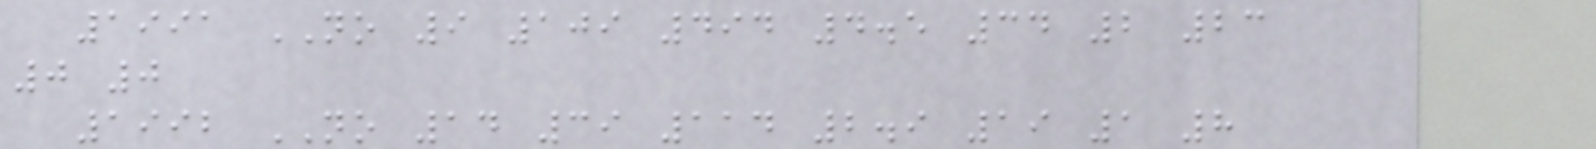1991 NO 9 109 494 4.5 34 2 23
0 0
1992 NO 14 39 114 2.9 19 1 8
